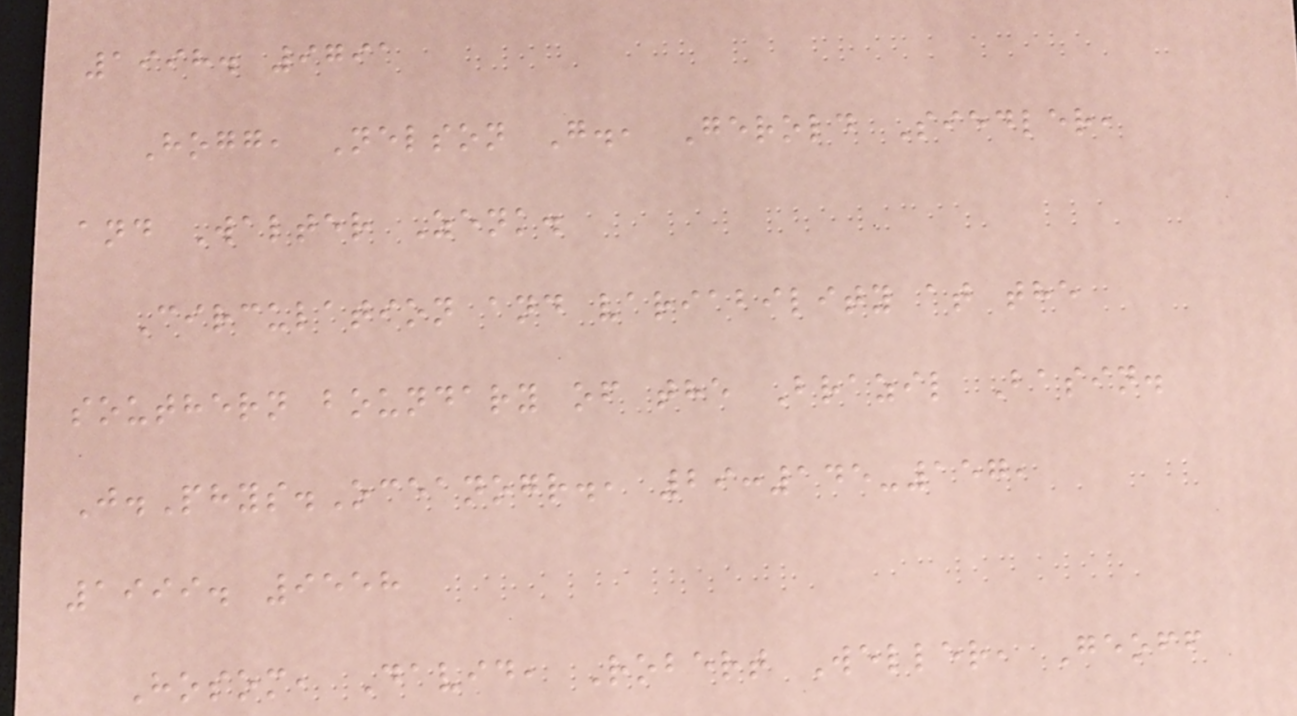1998. 9791
Hogg, Nelson G., Gerold Siedler,
and Walter Zenk.
Circulation and variability at the
southern boundary of the Brazil Basin.
J.Phys.Oceanogr., 29:145-157,
1999. 9558
Hosom, David, Robert Weller, Geoff
